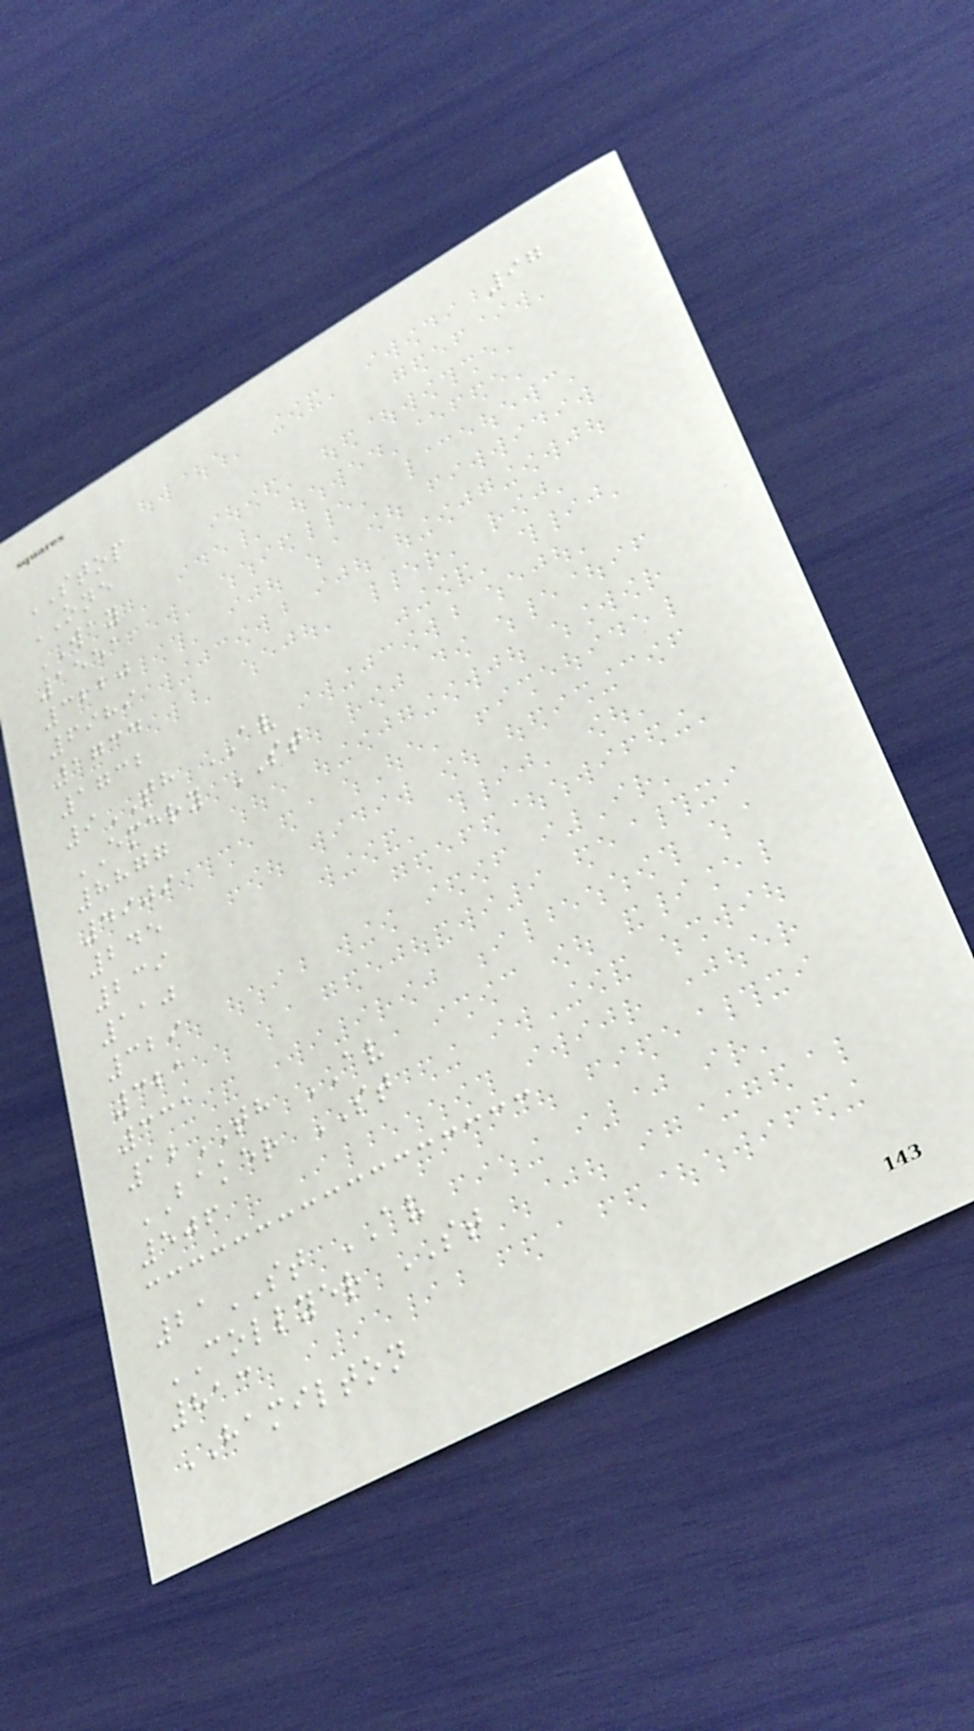97
STOP
ONE
WAY
1551
3220
6989
1734
1732
9TH AV
EMERY ST
8877
4909
245
239
110
329
321
331
12TH AV
BAKER ST
506
21ST AV
COLLYER ST
813
HAMILTON
